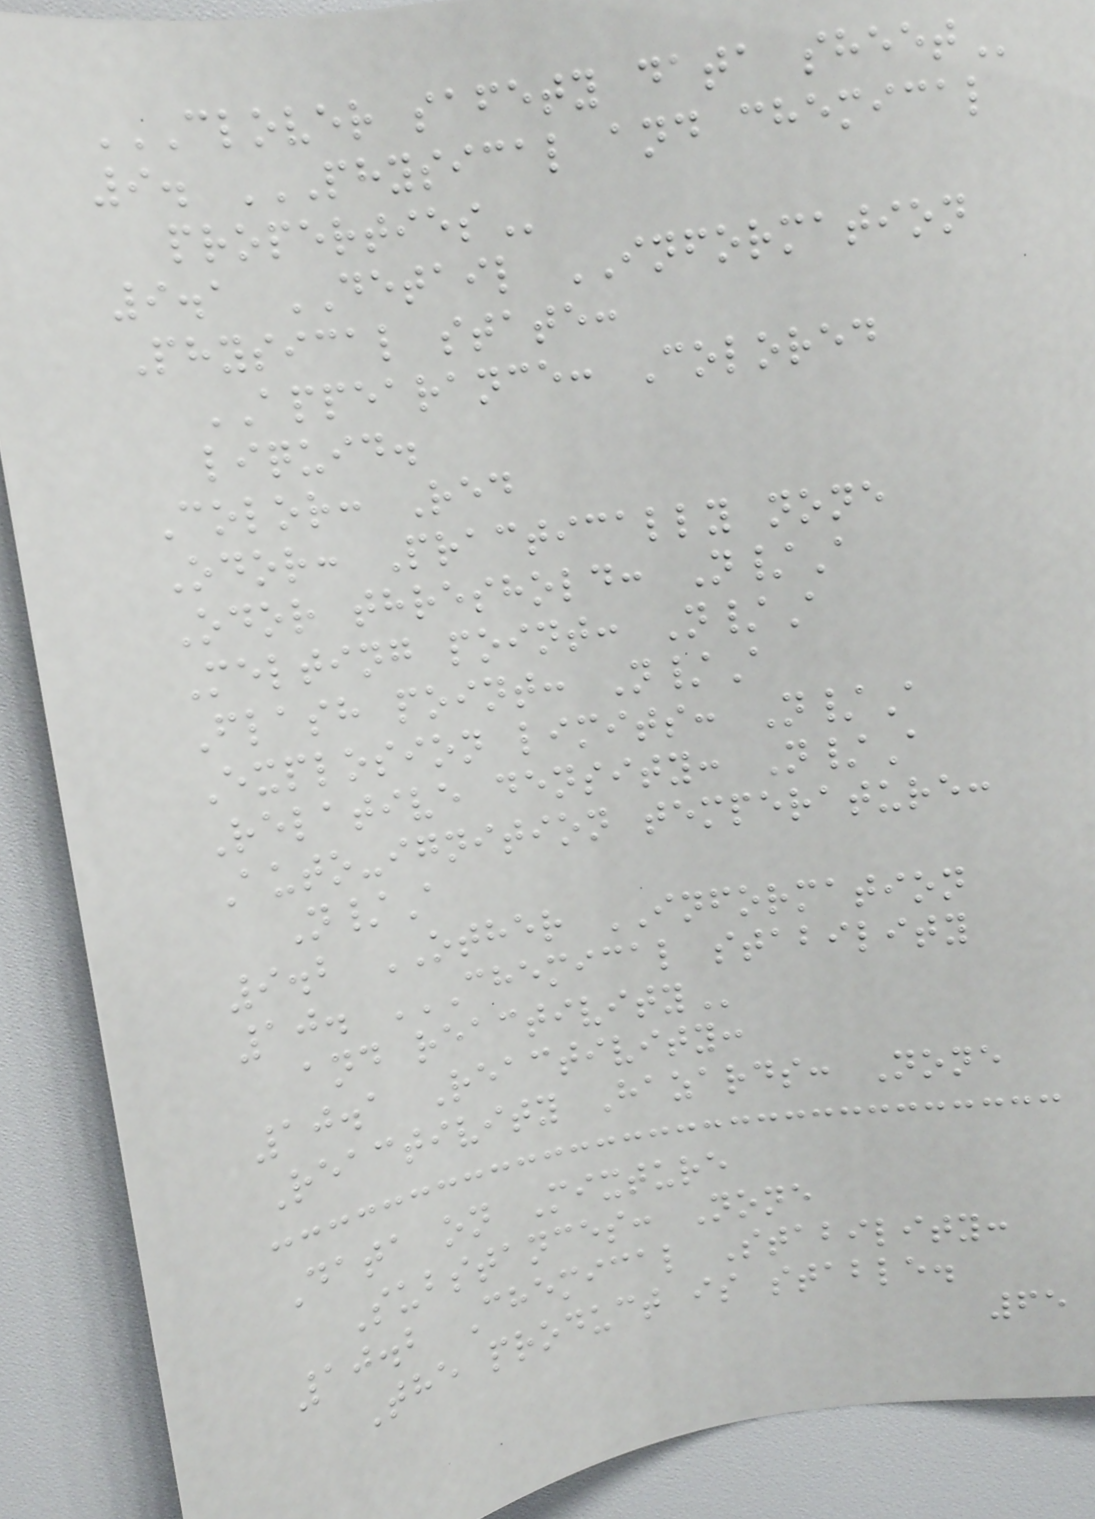CLOVER SAFETY DATA SHEET
9. PHYSICAL AND CHEMICAL
PROPERTIES
9.1 DETAIL INFORMATION
Physical state:
APPEARANCE: Colored
liquid.
Color: Red
Odor: Practically none
Odor threshold: N/A
Melting point: N/A
Flash point: N/A
Explosion limits: N/A
Relative density: N/A
Auto-ignition temperature:
N/A
9.2 OTHER INFORMATION
10. CHEMICAL STABILITY
AND REACTIVITY
10.1 Reactivity:
Reactivity Hazards: None
Data on Mixture
Substances: None
10.2 Chemical Stability:
The product is stable.
65
